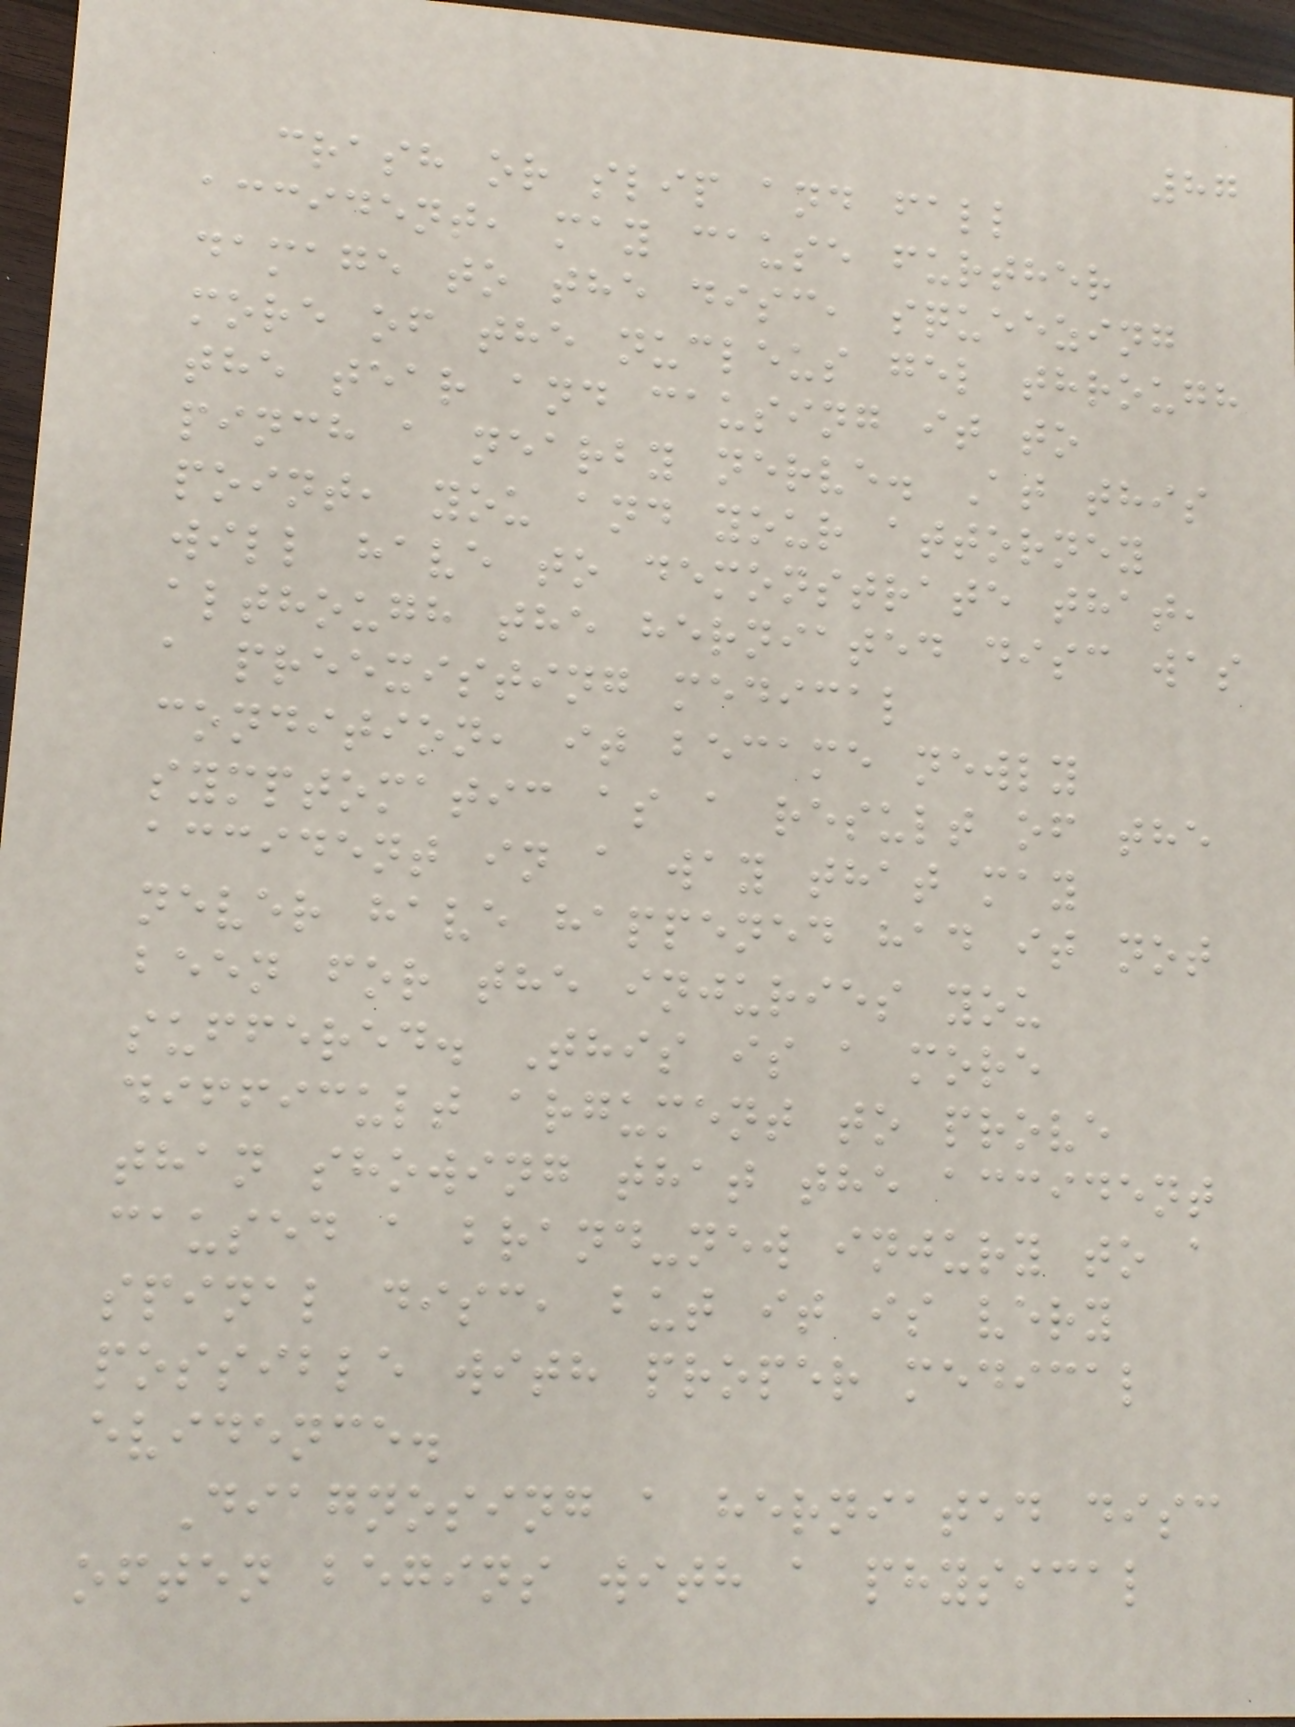87
crash or slip and fall
accident, may cause further
damage to the disc, squeezing
more of the nucleus gel through
the tear and causing it to
pinch a nearby nerve. At this
point, you and your attorney
will have to demonstrate that,
although the herniated disc was
a preexisting medical
condition, it became newly
symptomatic as a result of the
accident in a way that may
never have happened had it not
been for the injuries you
suffered. This is a more
difficult argument to prove
than showing that the accident
caused a brand-new injury to a
spinal disc, but it is very
possible with proper medical
evidence.
Diagnosing a herniated disc
often begins with a physical
